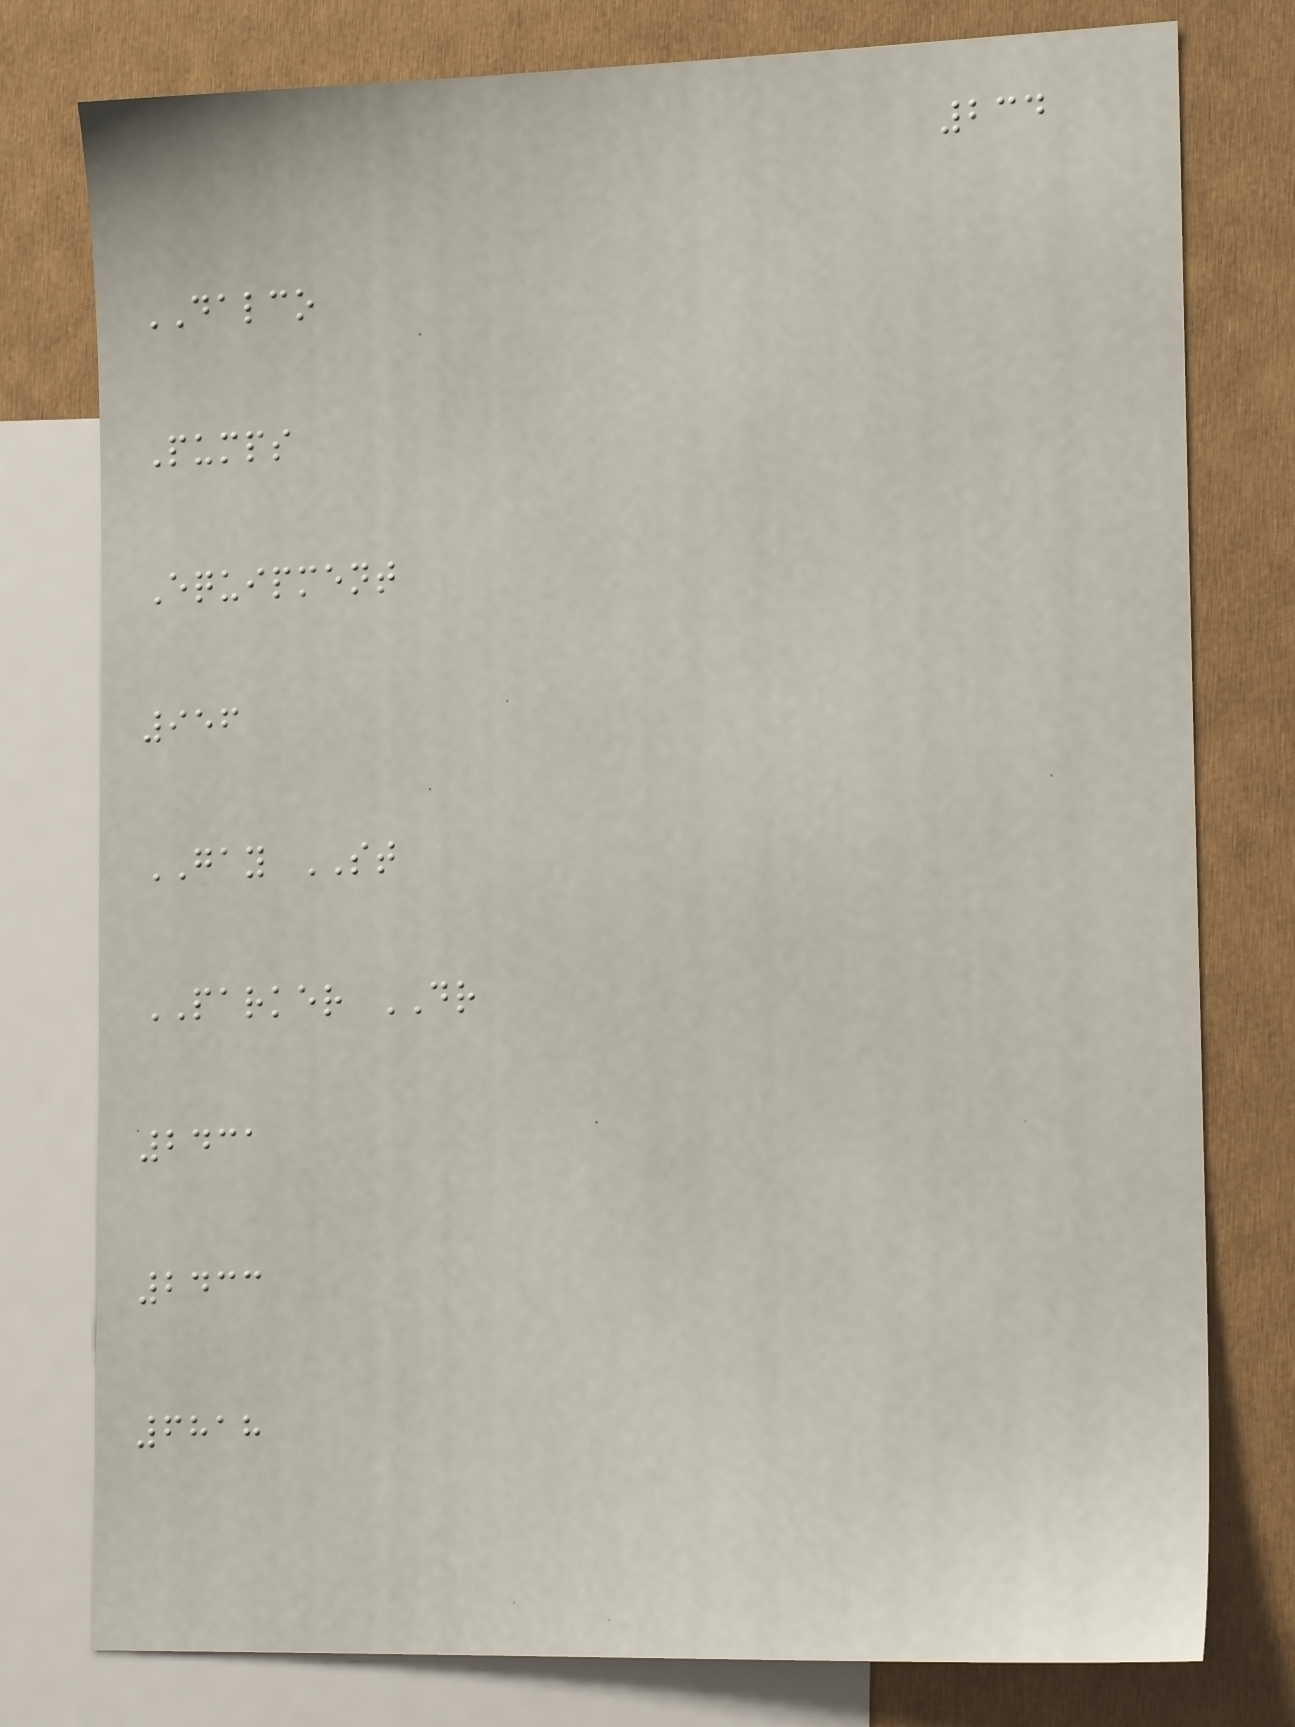234
DALCO
Pumps
Equipment
956
GAY ST
PARKER DR
2431
2433
6818
